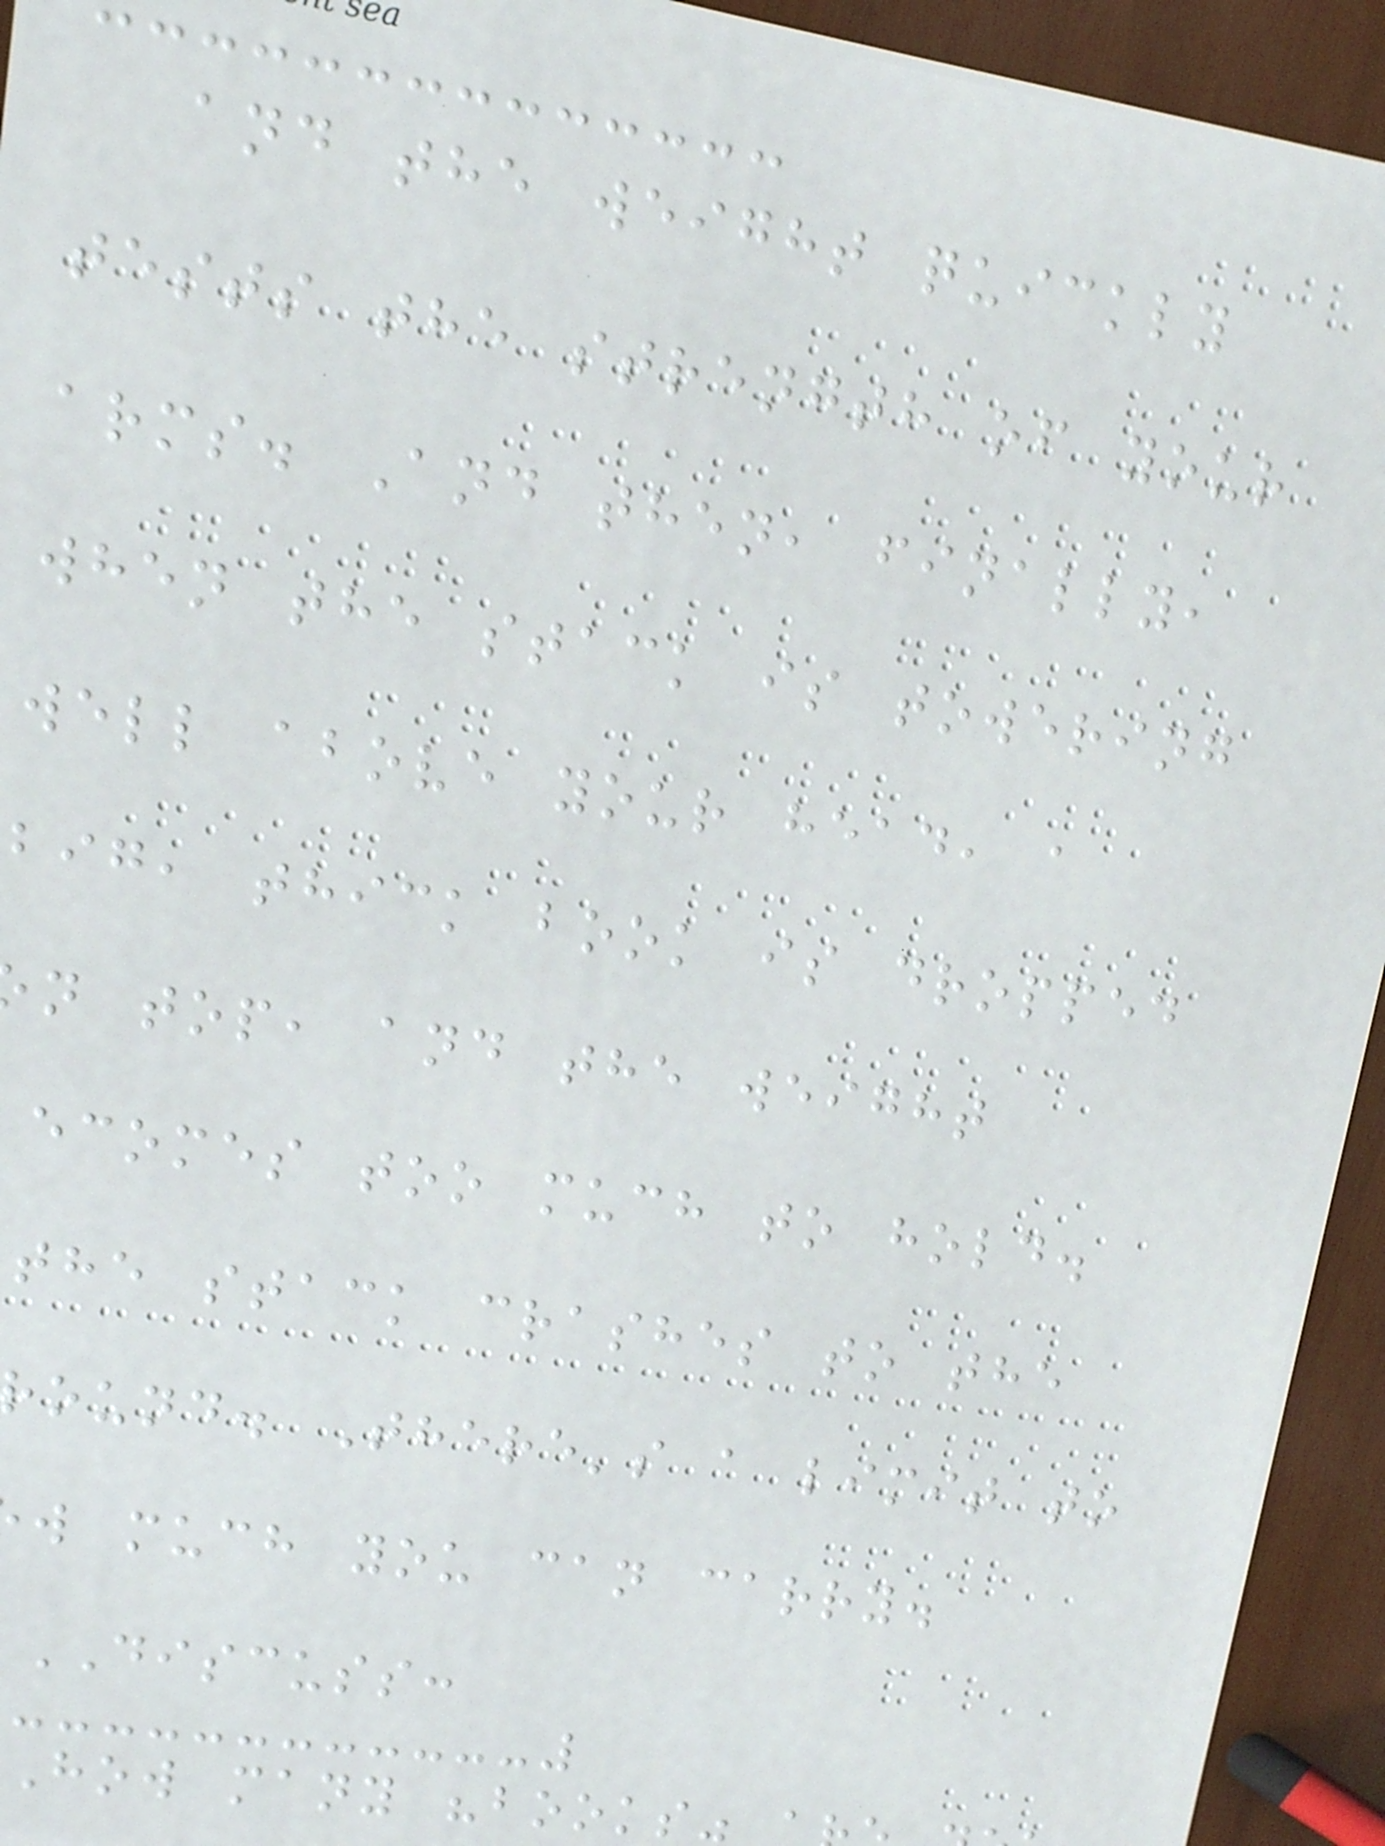and the weight quickly
tests the strength of your
arms. And then, finally,
when the stack is towering
well above your head, a
big, thick book is dropped
n top, and the weight
ecomes too much to hold.
the stack crashes to the
ound. There's a limit to
w much you can carry.
DISCUSS:
How many "books"
